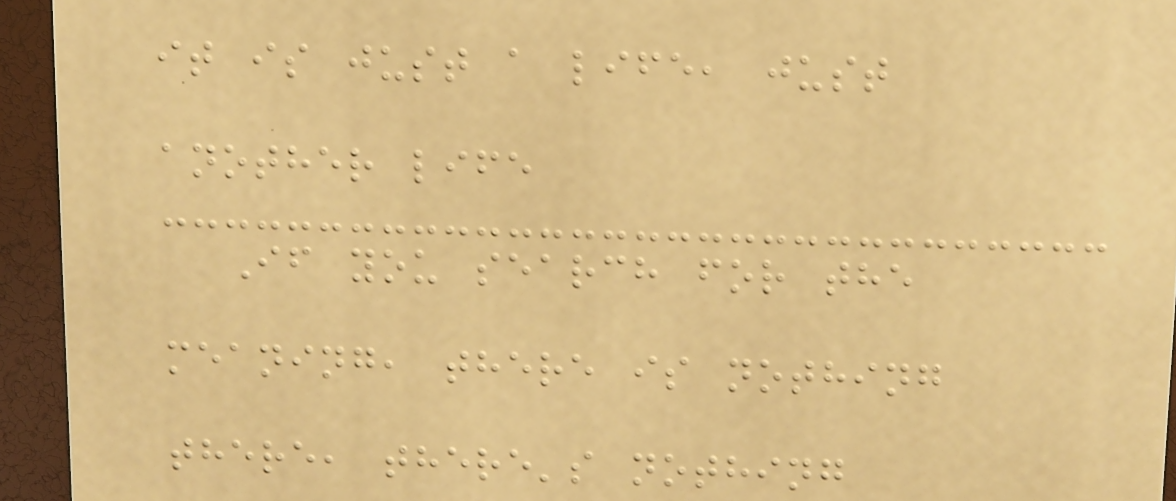it is just a life, just
another life
If you search for the
meaning, there is nothing
there, there's nothing
